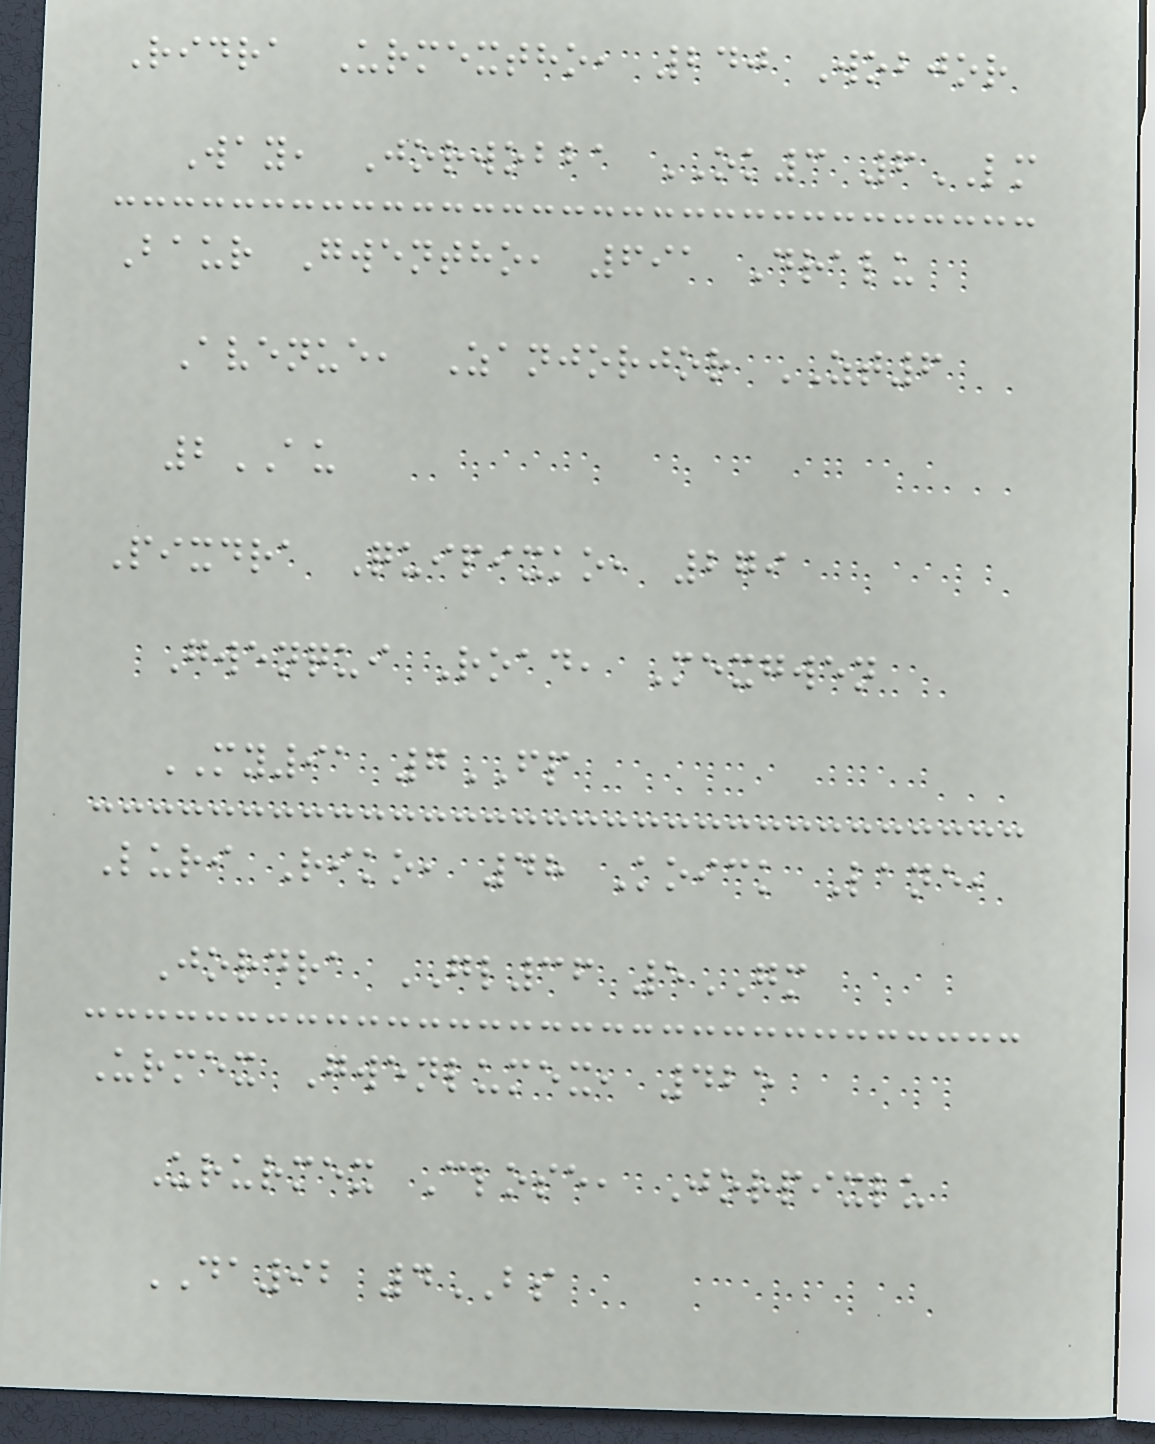Ridra Urmextho, 240 Wobjor
Way, Jorwobba OK3 6LM
Baur Gwentho, 691 Dralu
Avenue, Zanjorjor ZT6
2AU
Pixdra Quipixko, 279
Gwenqui Road, Mexgwen
MY91 7FP
Luri Riko, 48 Koick Lane,
Jordra GL36 5GM
Urmex Gwenlumex, 425
Ururmex Close, Jorpixlu
DA92 4BS
